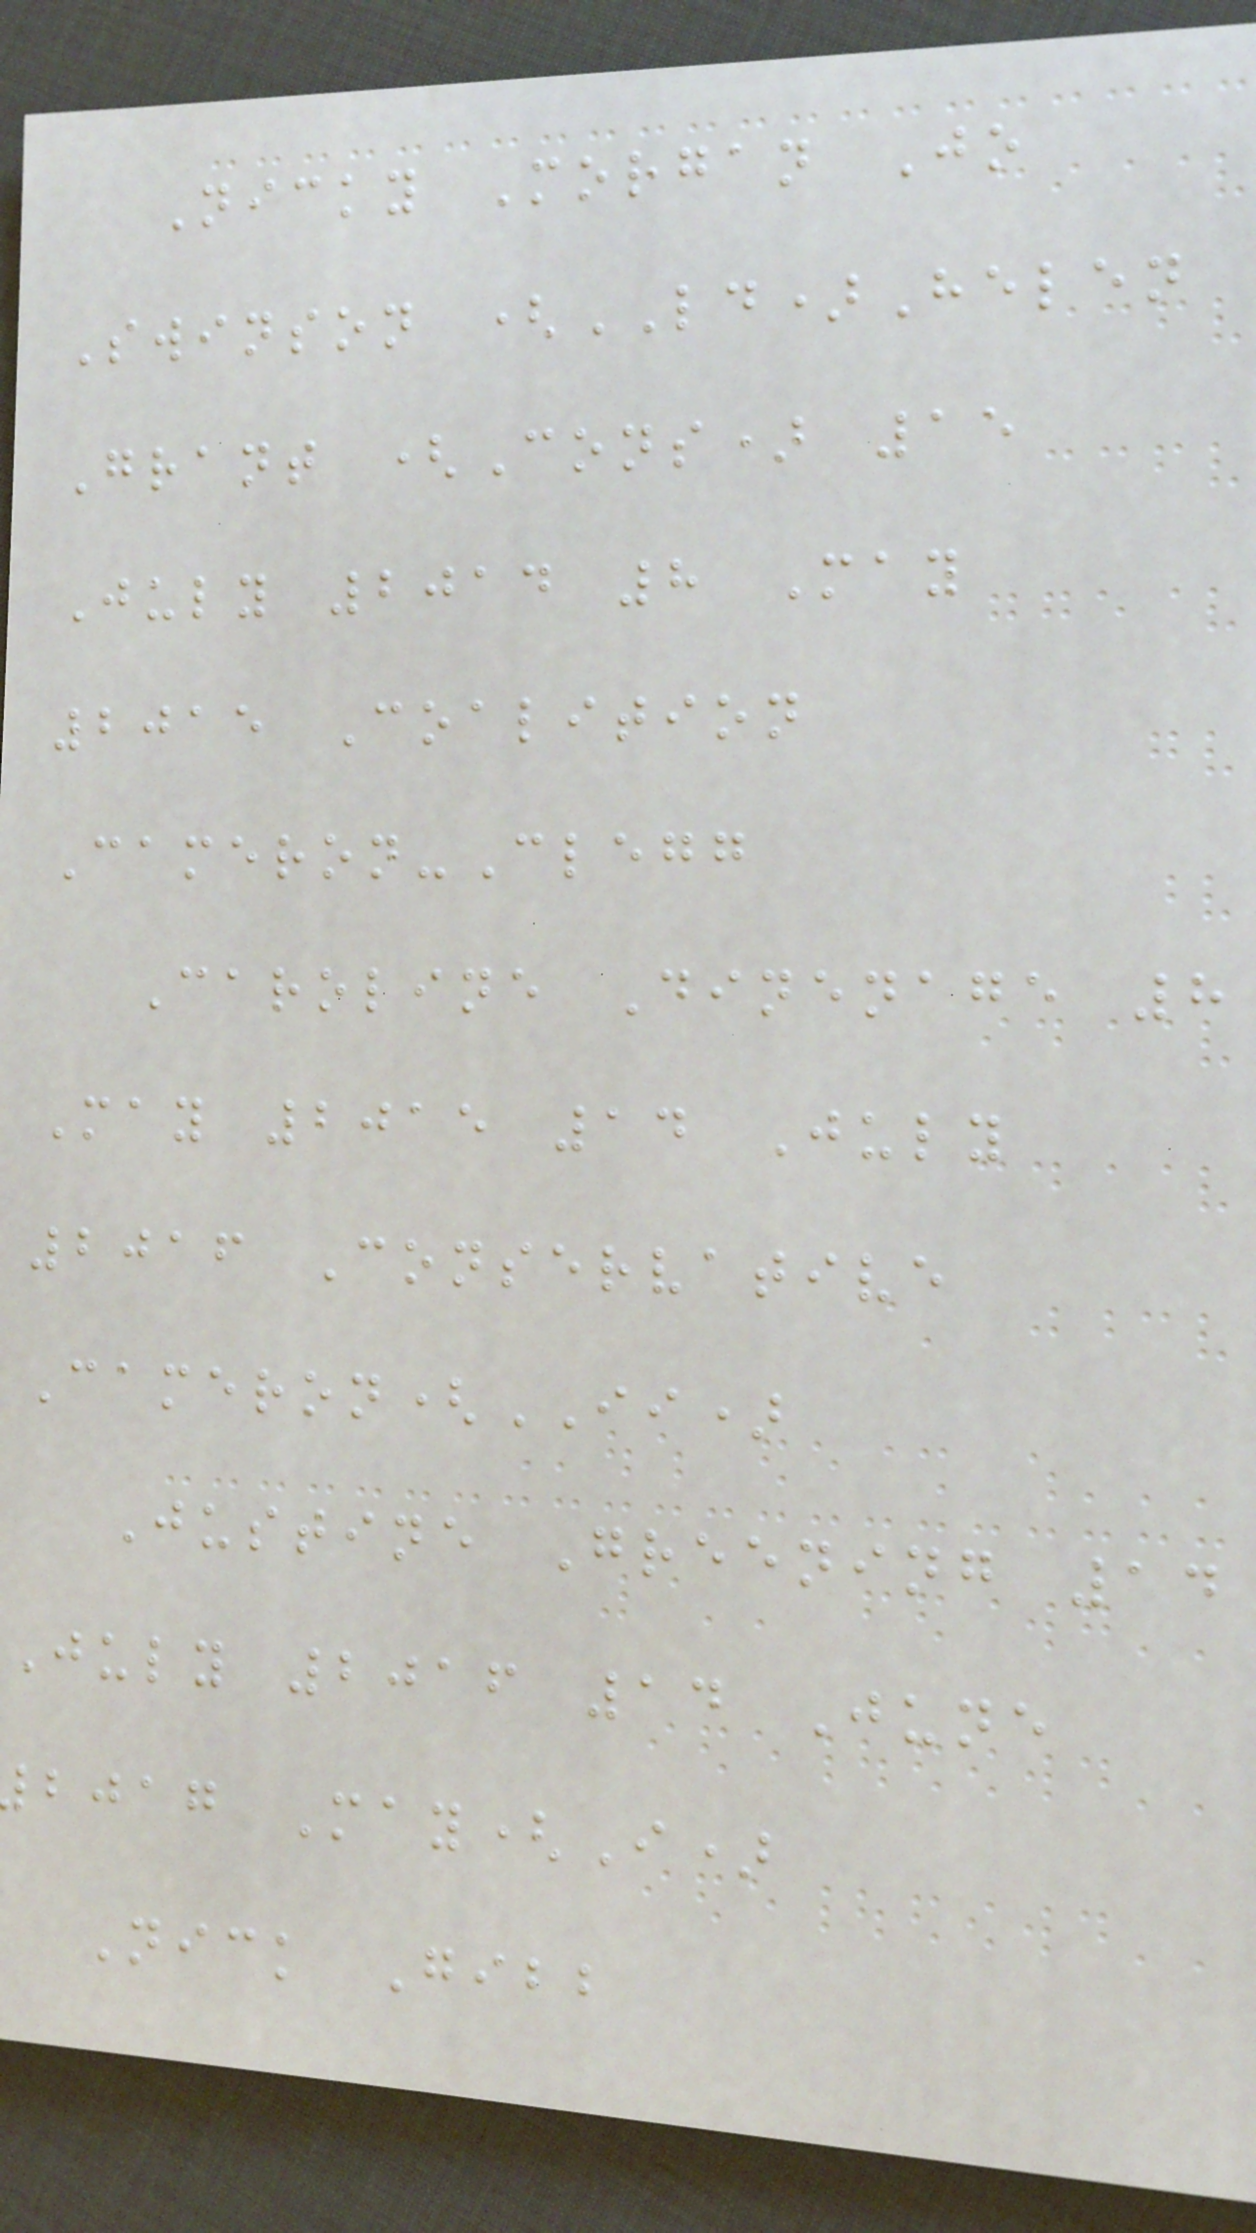Nicky Morgan Jo
Swinson (LD)Helen
Grant (Cons) 15
July 2014 8 May
2015 Coalition
Cameron-Clegg
Caroline Dinenage 8
May 2015 14 July
2016 Conservative
Cameron(II)
Justine Greening 14
July 2016 14 June
bjag May(I)
Nick Gibb
